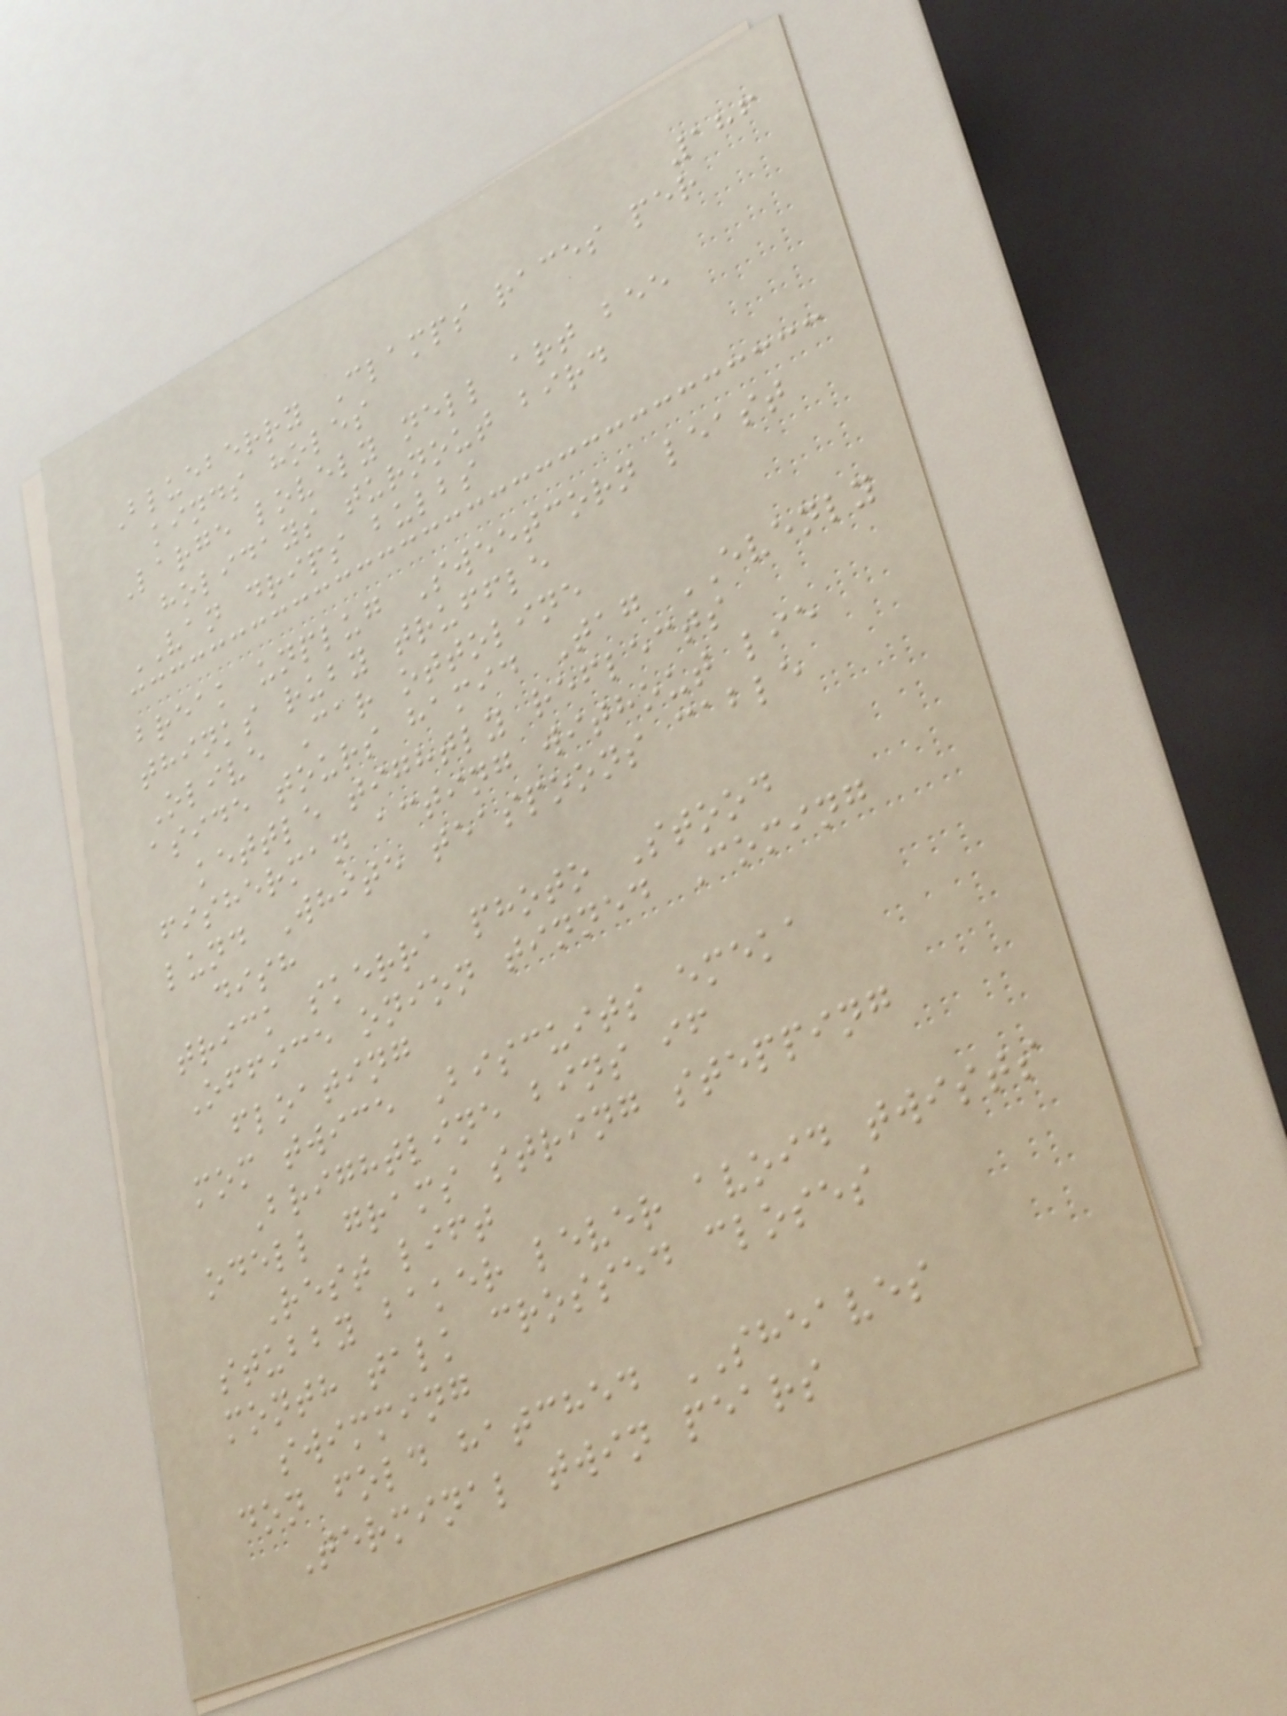186
Blueberry Clamps races per
kinds holes
Large lovely nell art bee
holidays turnout bird
VAN drips bulbs
break unplug Sweetcorn least
thinks ruby truffle
Olive Car ottoline
aside tours hamid Tag EVENLY
kettle tightly reflects
fisherman acting without lie
lund White teaspoons cable
dish
trick skerra photo Stood
Office onion tinned Coming
floating
mom twice Biscuits emeka
Brightline bins if
odell grams string stepping
Rest lift
stubby baker lever avoid twists
month talk crossed closes
swimming
don fold hatched SHEAVES
Terminal twin pears
